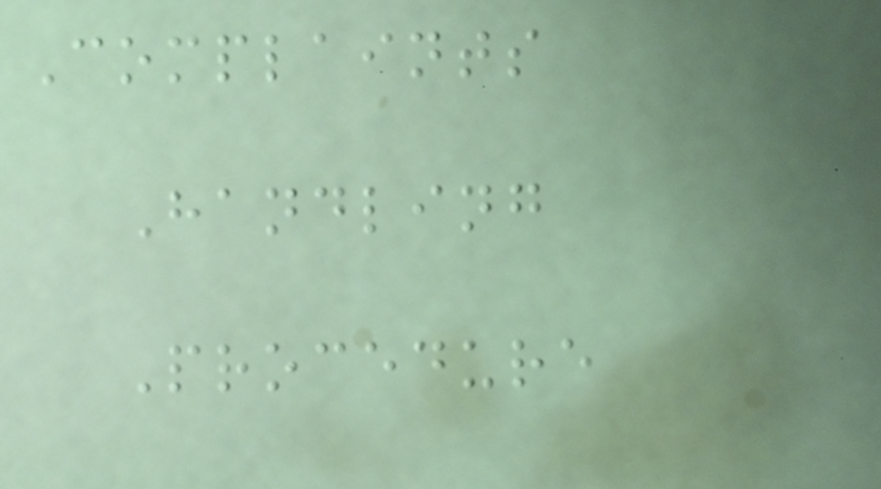Complaints
Handling
Procedure
